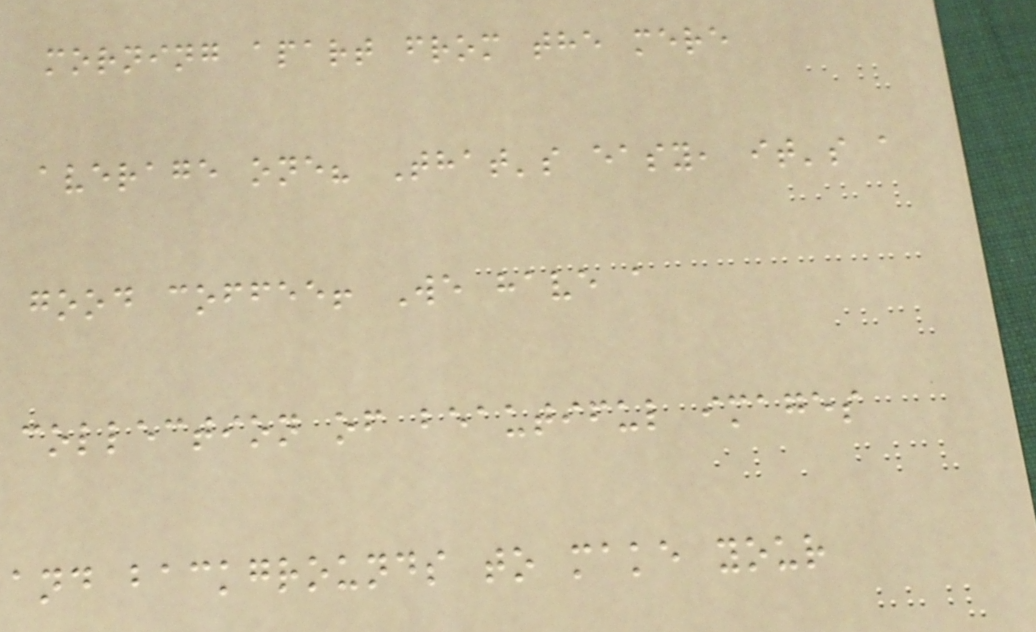morning apart from the mere
average one? That's easy, it's a
good coffee! We have a
collection of beautiful images
and backgrounds to make your
